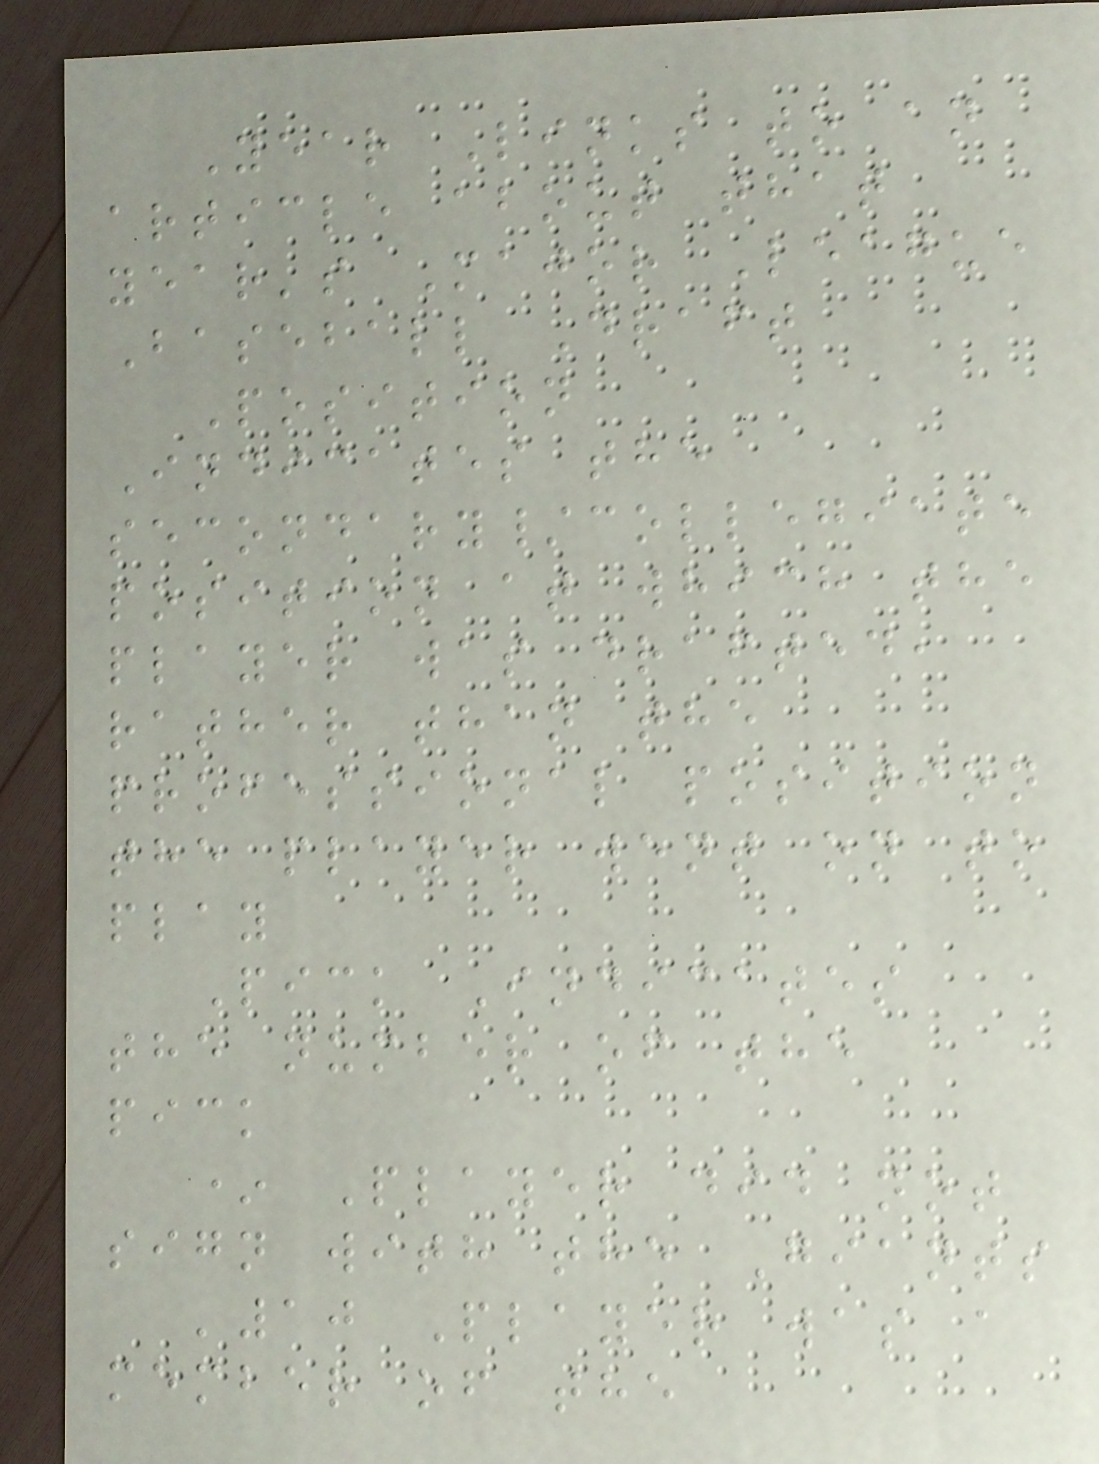Year Links to an
article about that
year's Major League
Baseball Draft
Position
Indicates the
secondary/collegiate
position at which the
player was drafted,
rather than the
professional position
the player went on to
play
Pick Indicates
the number of the
pick
* Player did not
sign with the Giants
'10 Player was a
member of the
